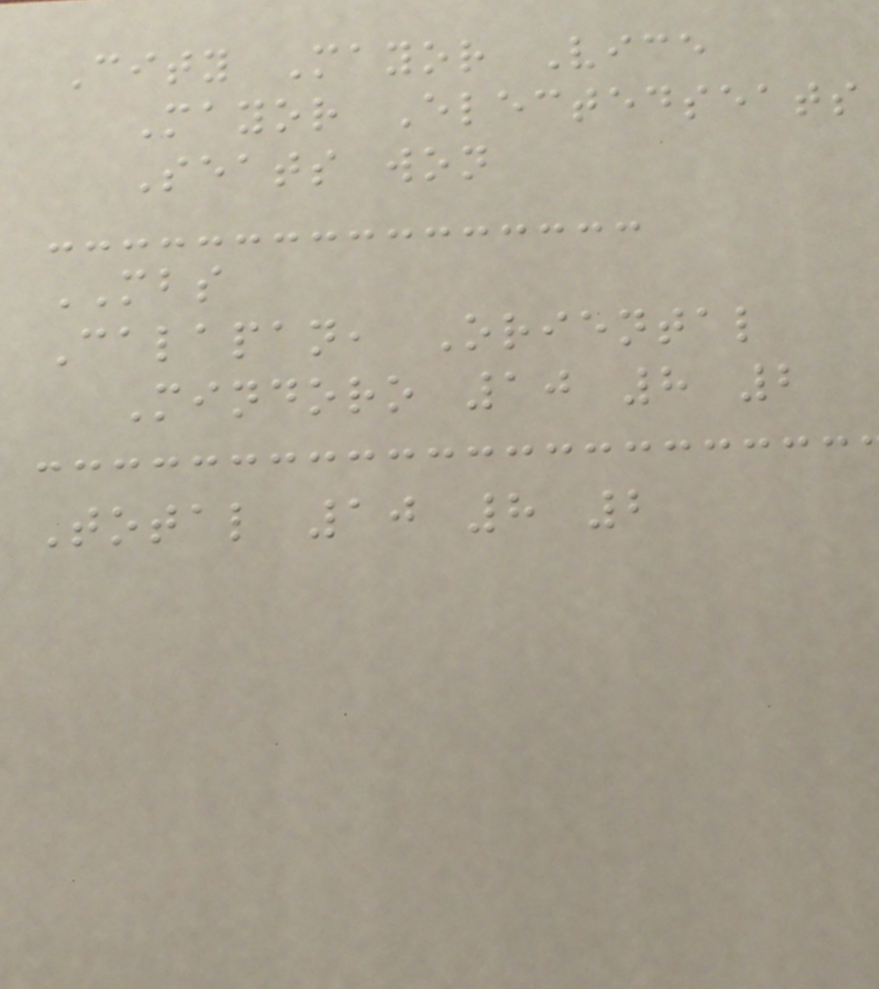City Mayor Vice
Mayor Electedseats
Seats won
MBS
Calapan, Oriental
Mindoro 10 8 2
Total 10 8 2
